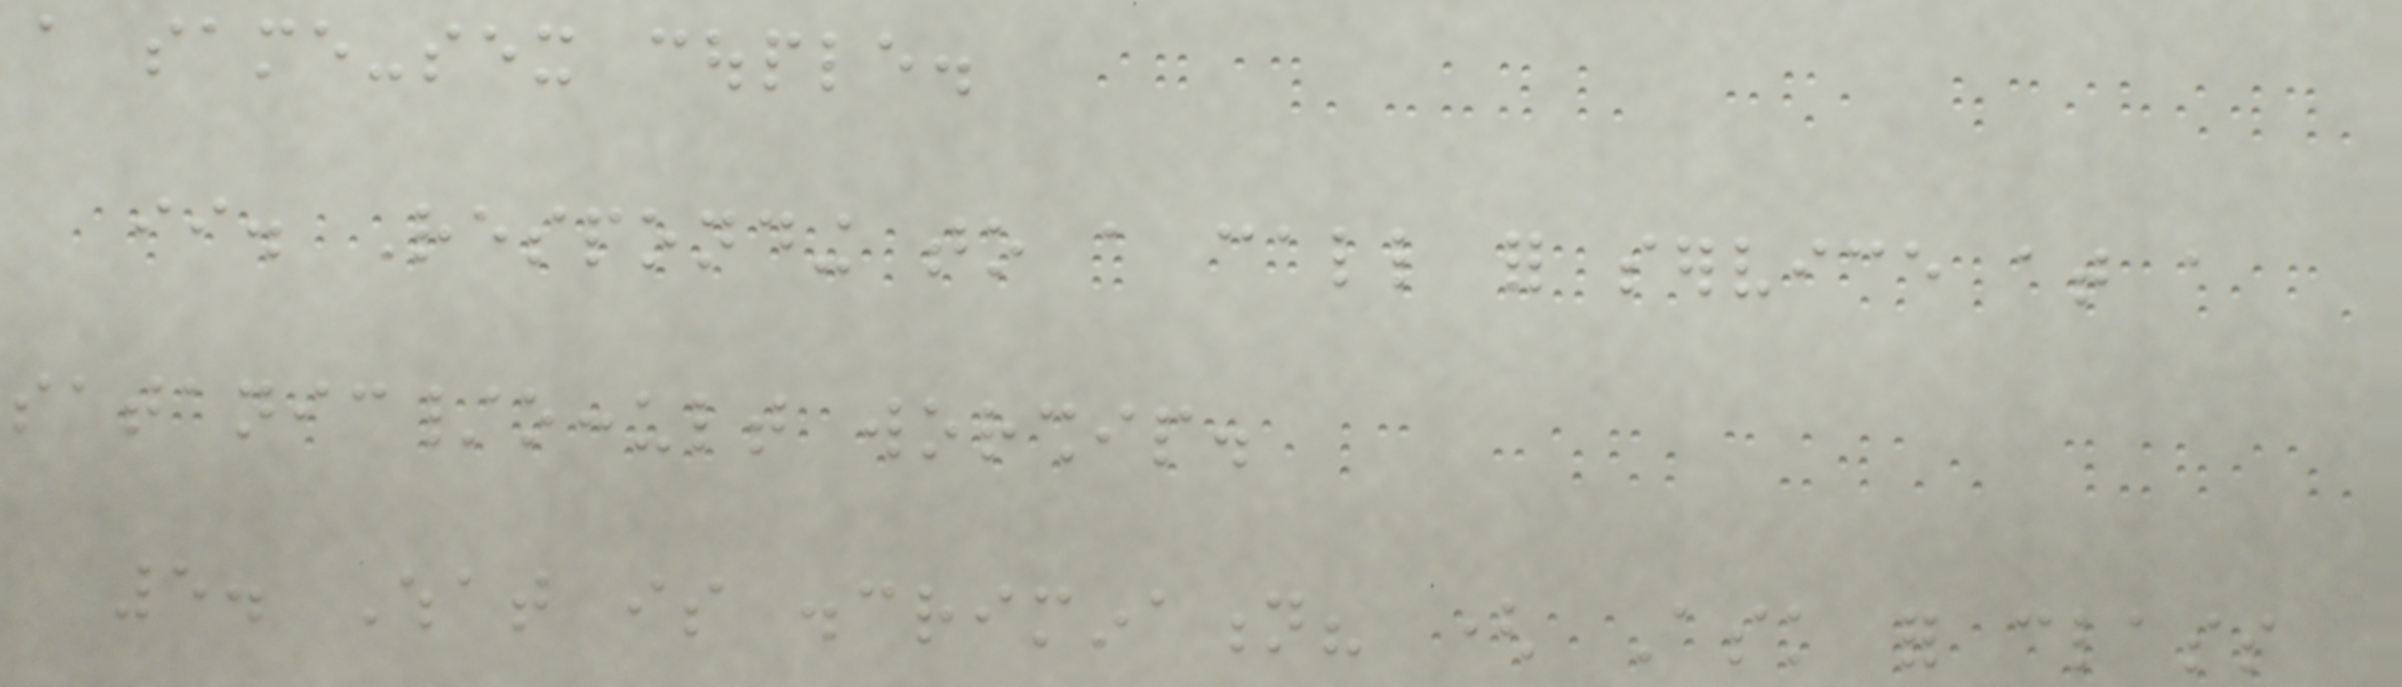a same-sex couple.
ii. Responding to a call for service at a
satanic/occult worship.
5. What is discrimination? ( Ask for class
